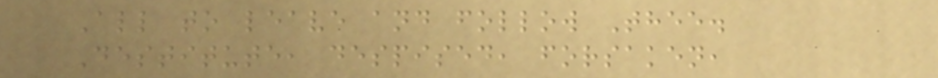All to leave and follow Thee.
Destitute, despised, forsaken,
